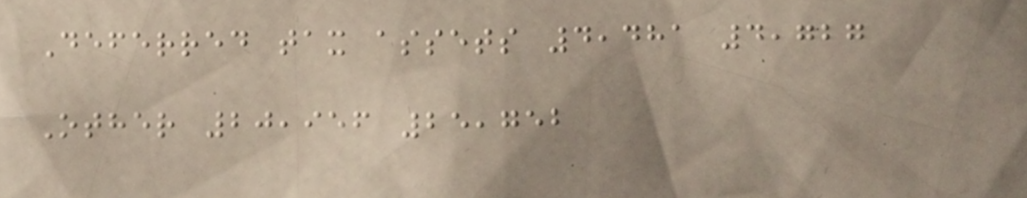Deferred tax assets 4,481 4,727
Other 20,956 25,752
